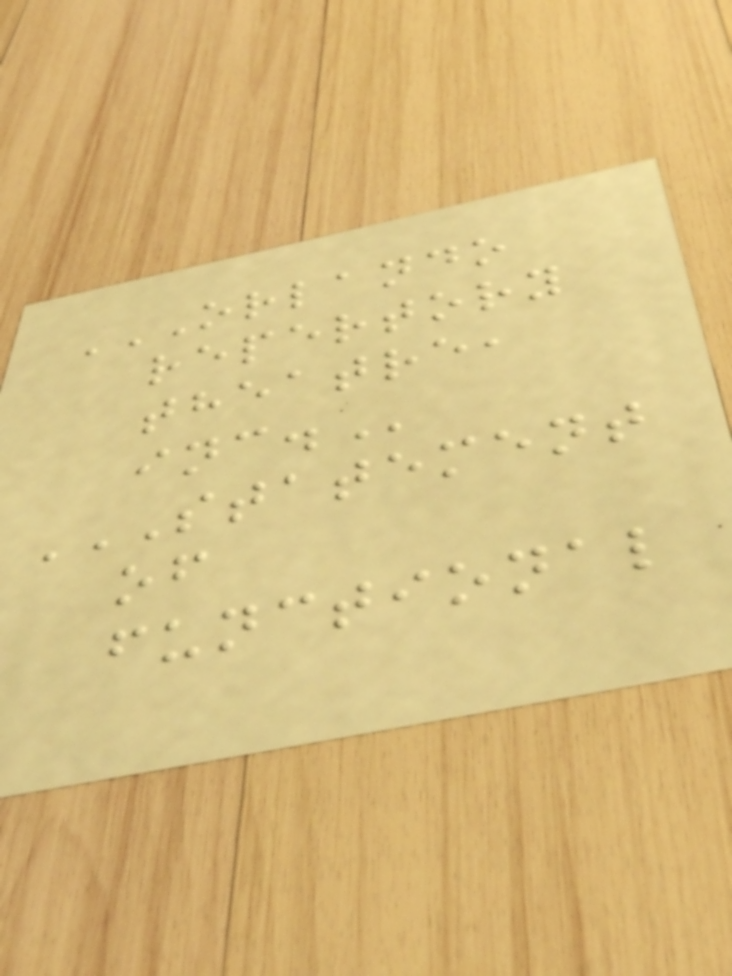ORLANDO
REPERTORY
THEATRE,
INC.
STATEMENT
OF
FUNCTIONAL
